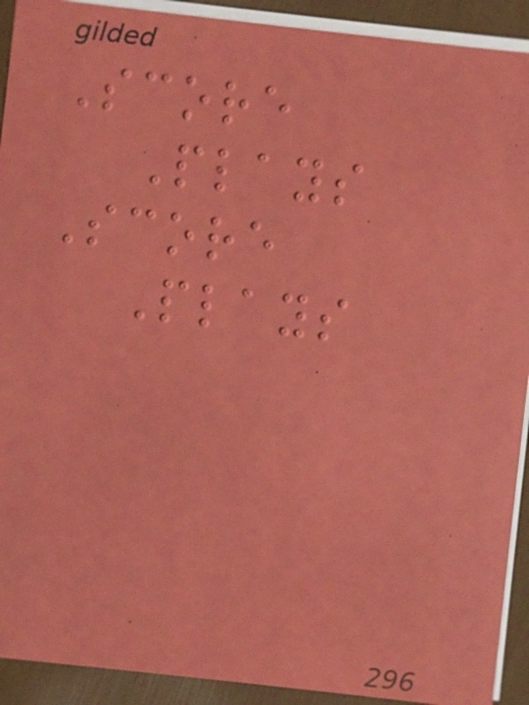Score
Plays
Score
Plays
